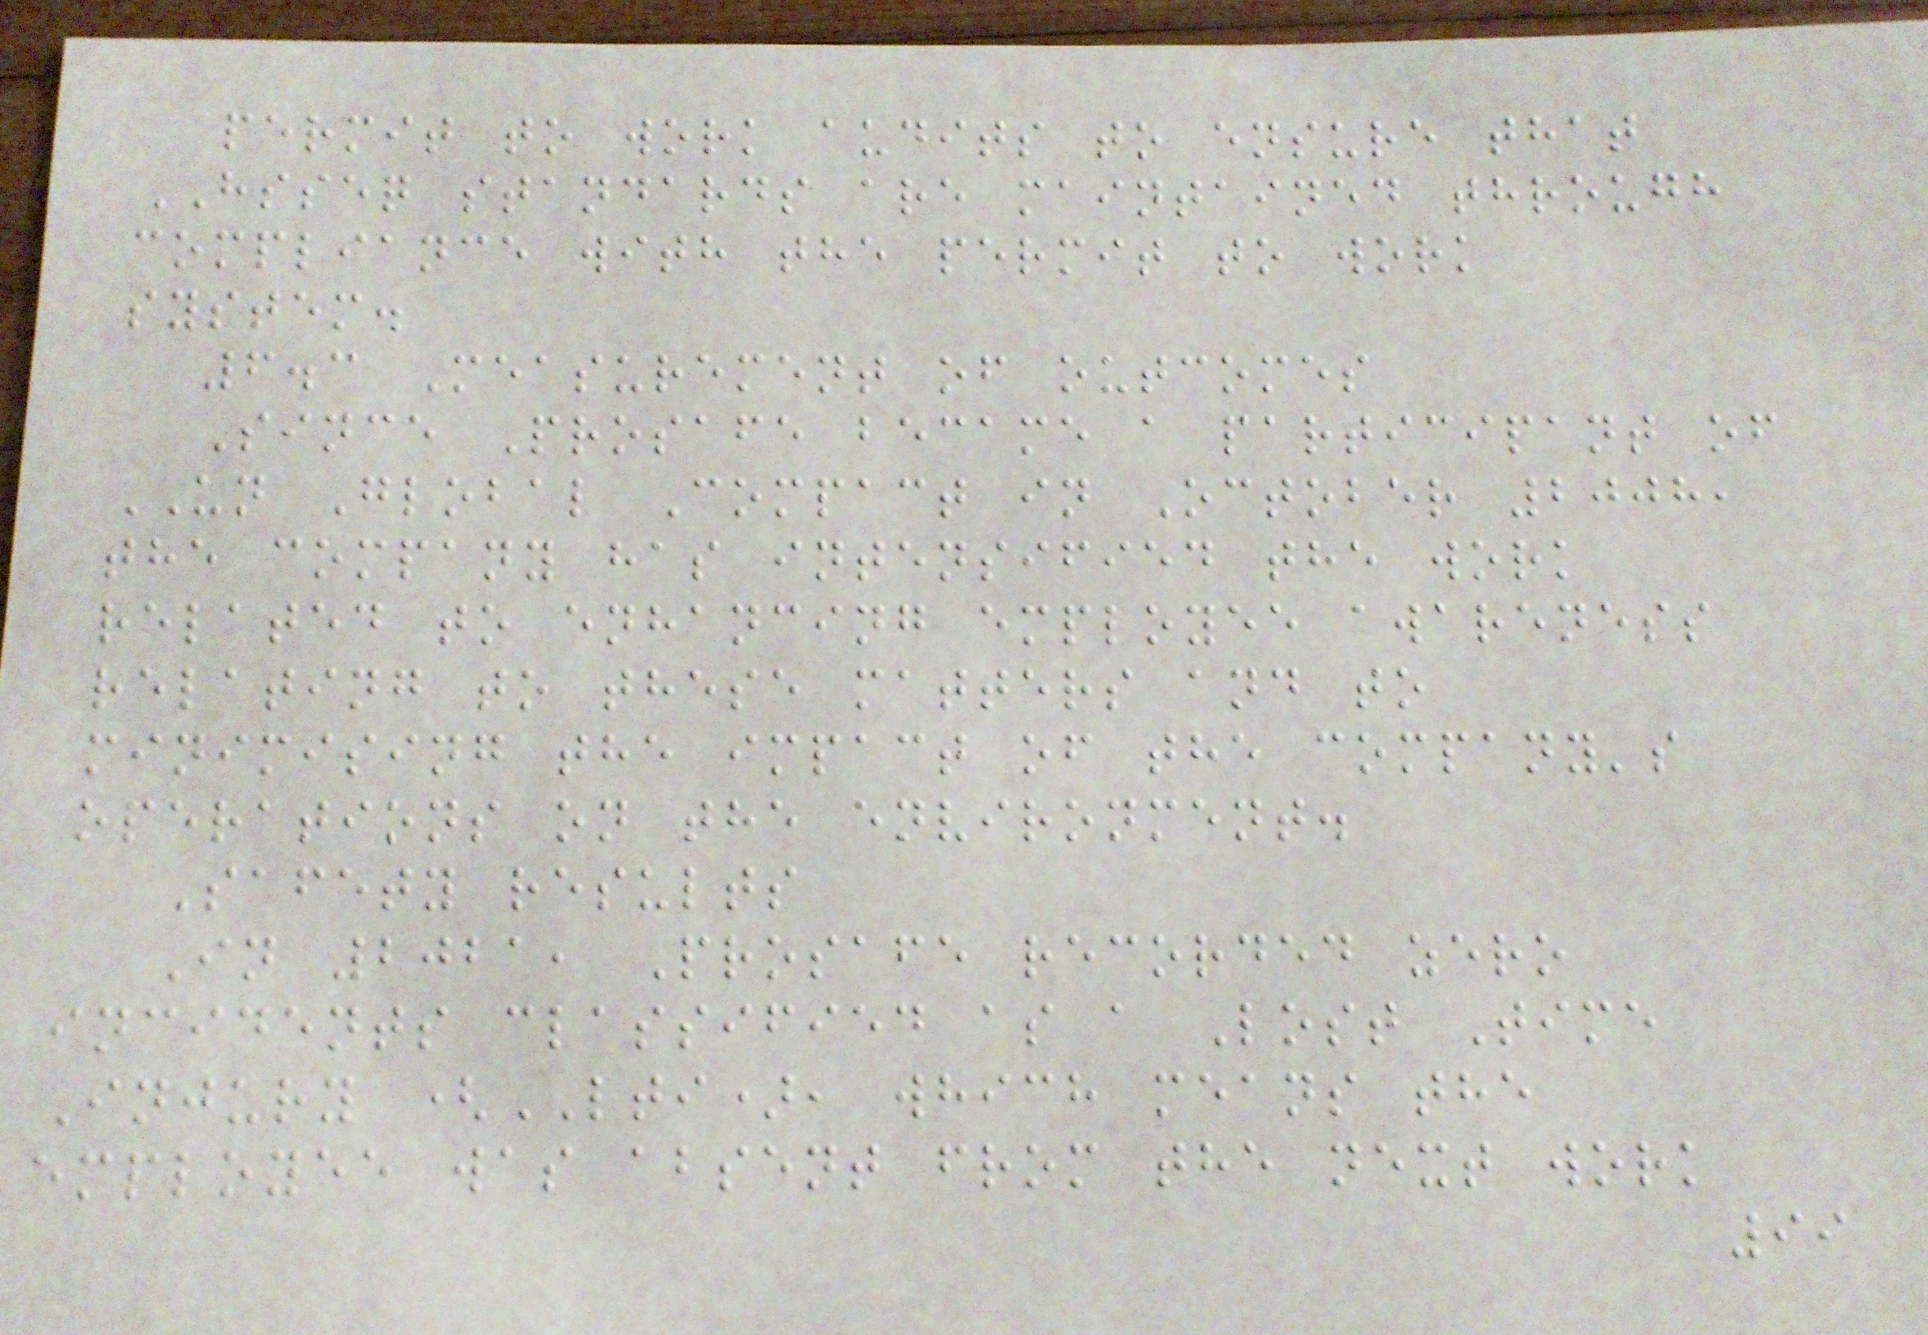permit to work audits to ensure that
HSSEQ standards are maintained through
compliance with the permit to work
system.
6.3 Measurement of outcomes
Since Prosafe became a participant of
UN Global Compact in October 2008,
the company has intensified the work
related to enhancing employee awareness
relating to these matters and to
minimising the impact of the company's
operations on the environment.
Safety results
In 2021, Prosafe recorded zero
incidents classified as a Lost Time
Injury (LTI), which means the
employee was absent from the next work
99
